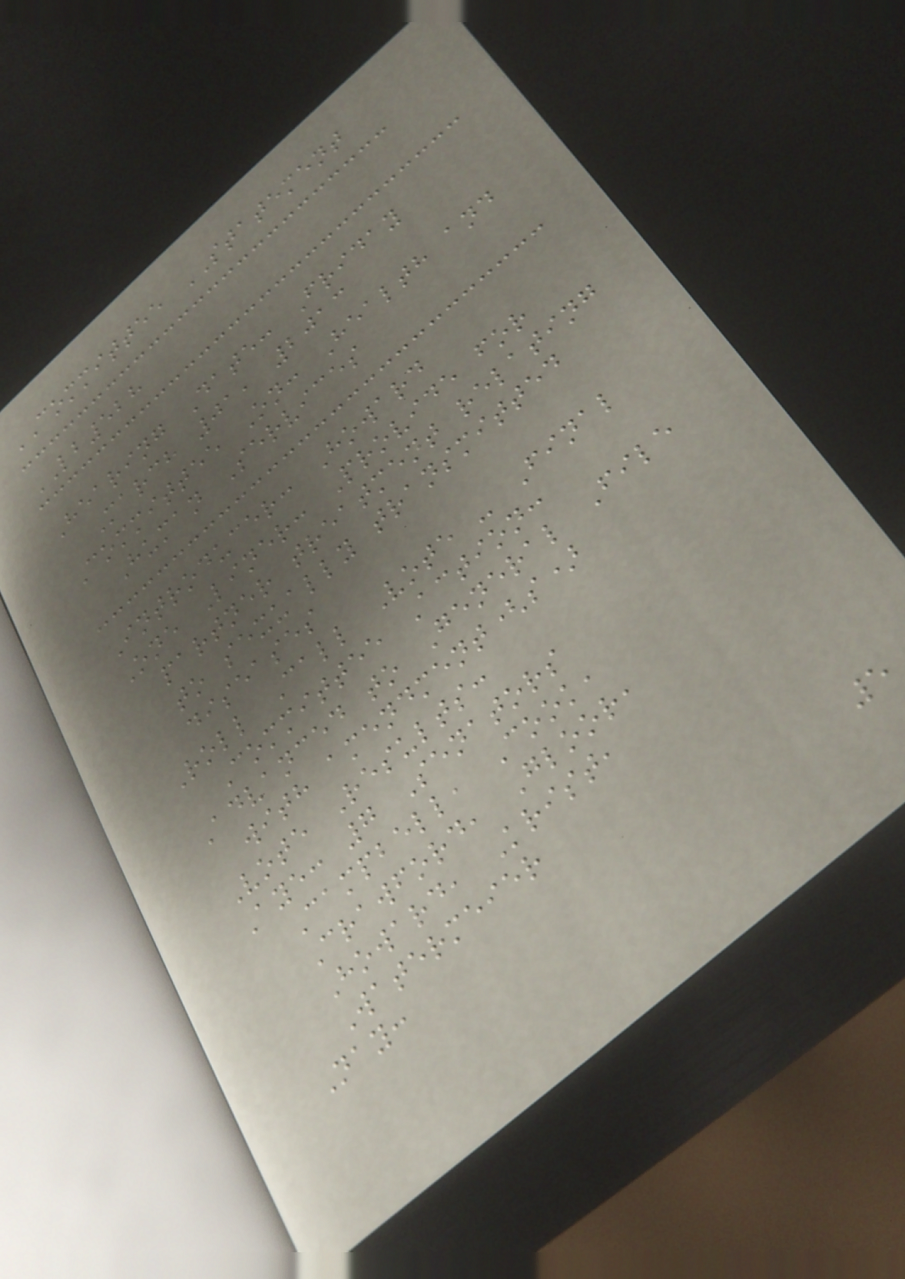COMMITTEE STATEMENT
LB528
Hearing Date: Friday
March 01, 2013
Committee On: Health and
Human Services
Introducer: Howard
One Liner: Provide for
partner treatment relating
to sexually transmitted
diseases
Roll Call Vote - Final
Committee Action:
Advanced to General File
with amendment(s)
Vote Results:
Aye: 7 Senators
Campbell, Cook,
Crawford, Gloor,
Howard, Krist,
Watermeier
Nay:
5
